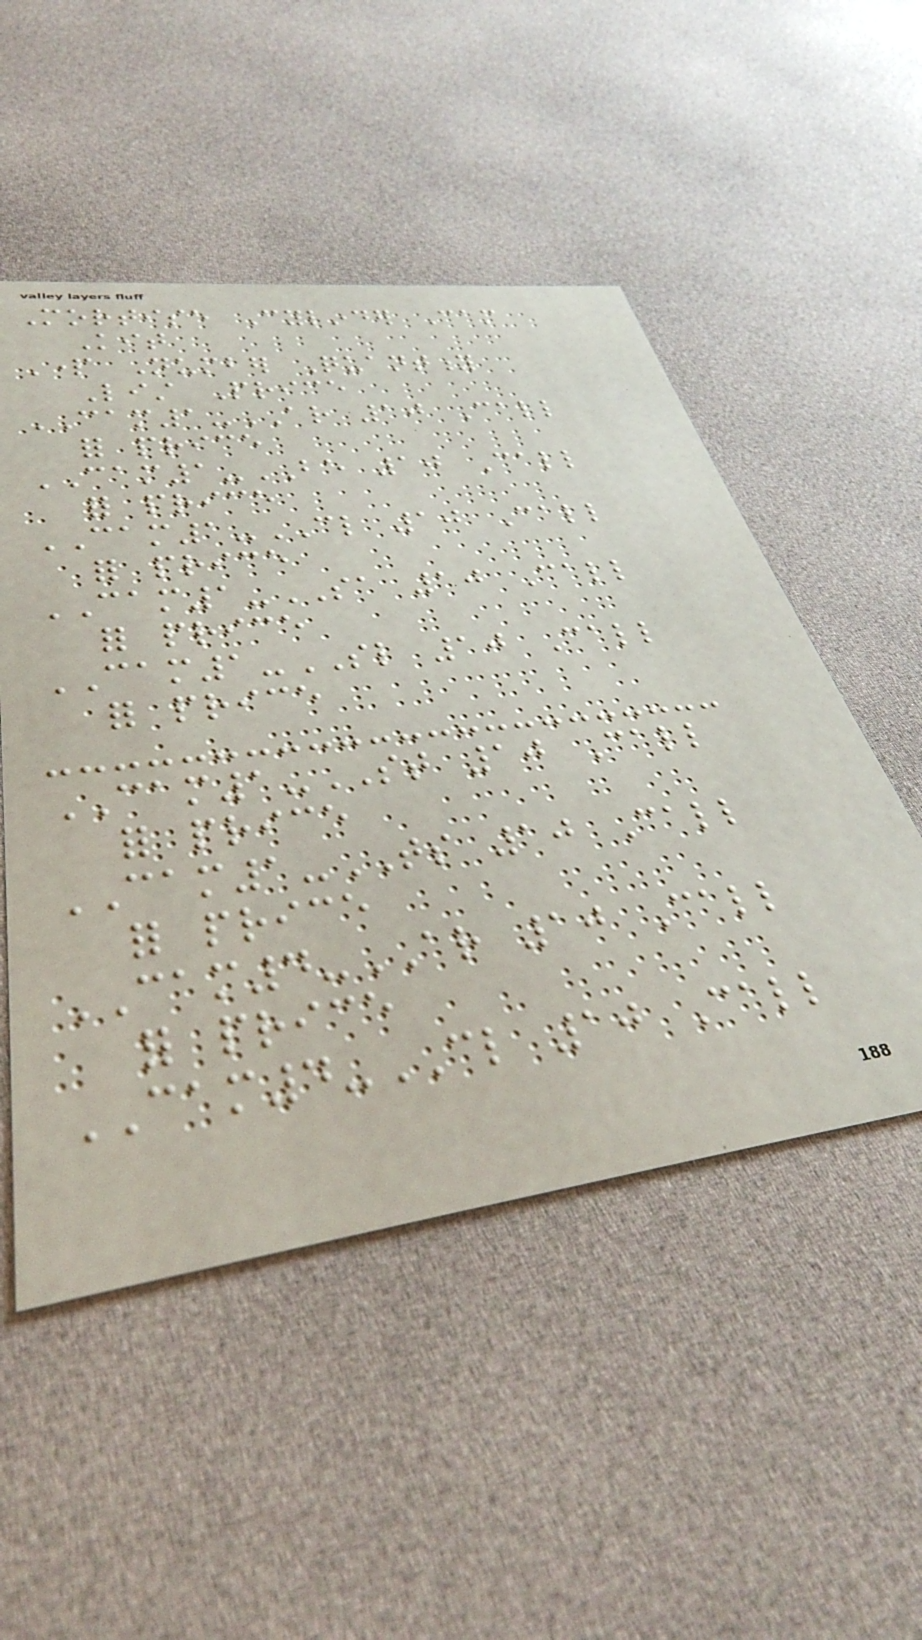Mortise Cylinder Cam
Kit
Part Number Quantity
List Price
CAM1-AR 10 Call
for price
CAM1-BE 10 Call
for price
CAM1-CL 10 Call
for price
CAM1-SA 10 Call
for price
CAM1-SL 10 Call
for price
CAM1-ST 10 Call
for price
CAM1-TS 10 Call
for price
CAM4-AR 10 Call
for price
CAM4-CL 10 Call
